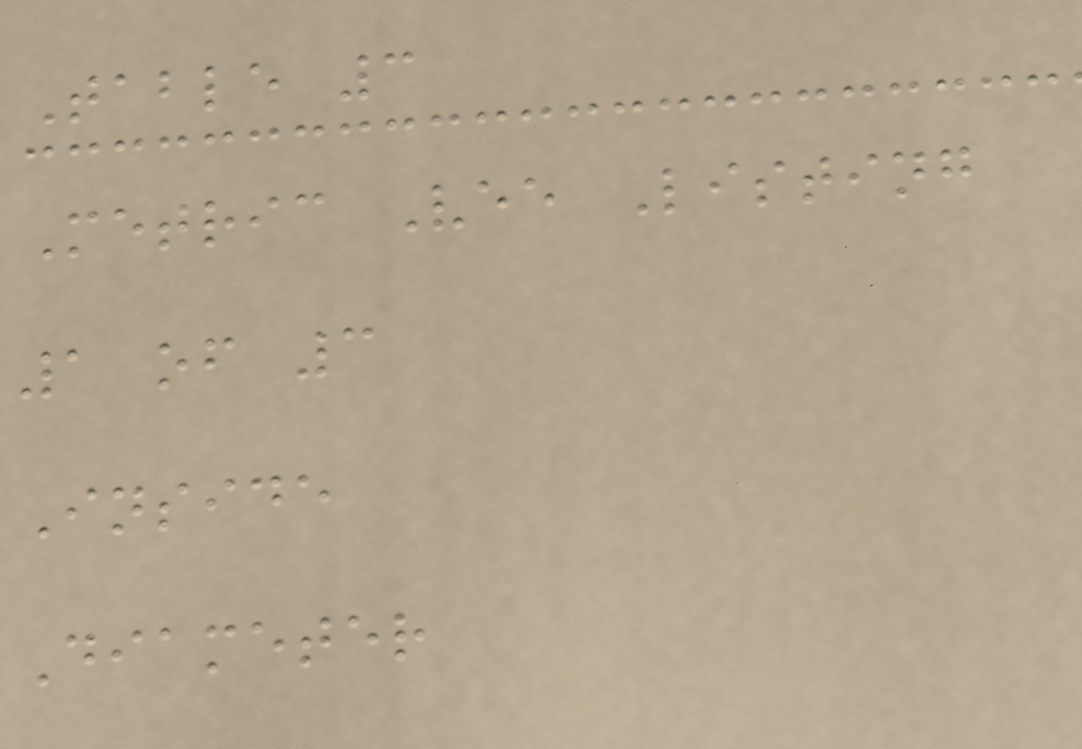Table 3
Metric Vee Listing
1 of 3
Inside
Diameter
